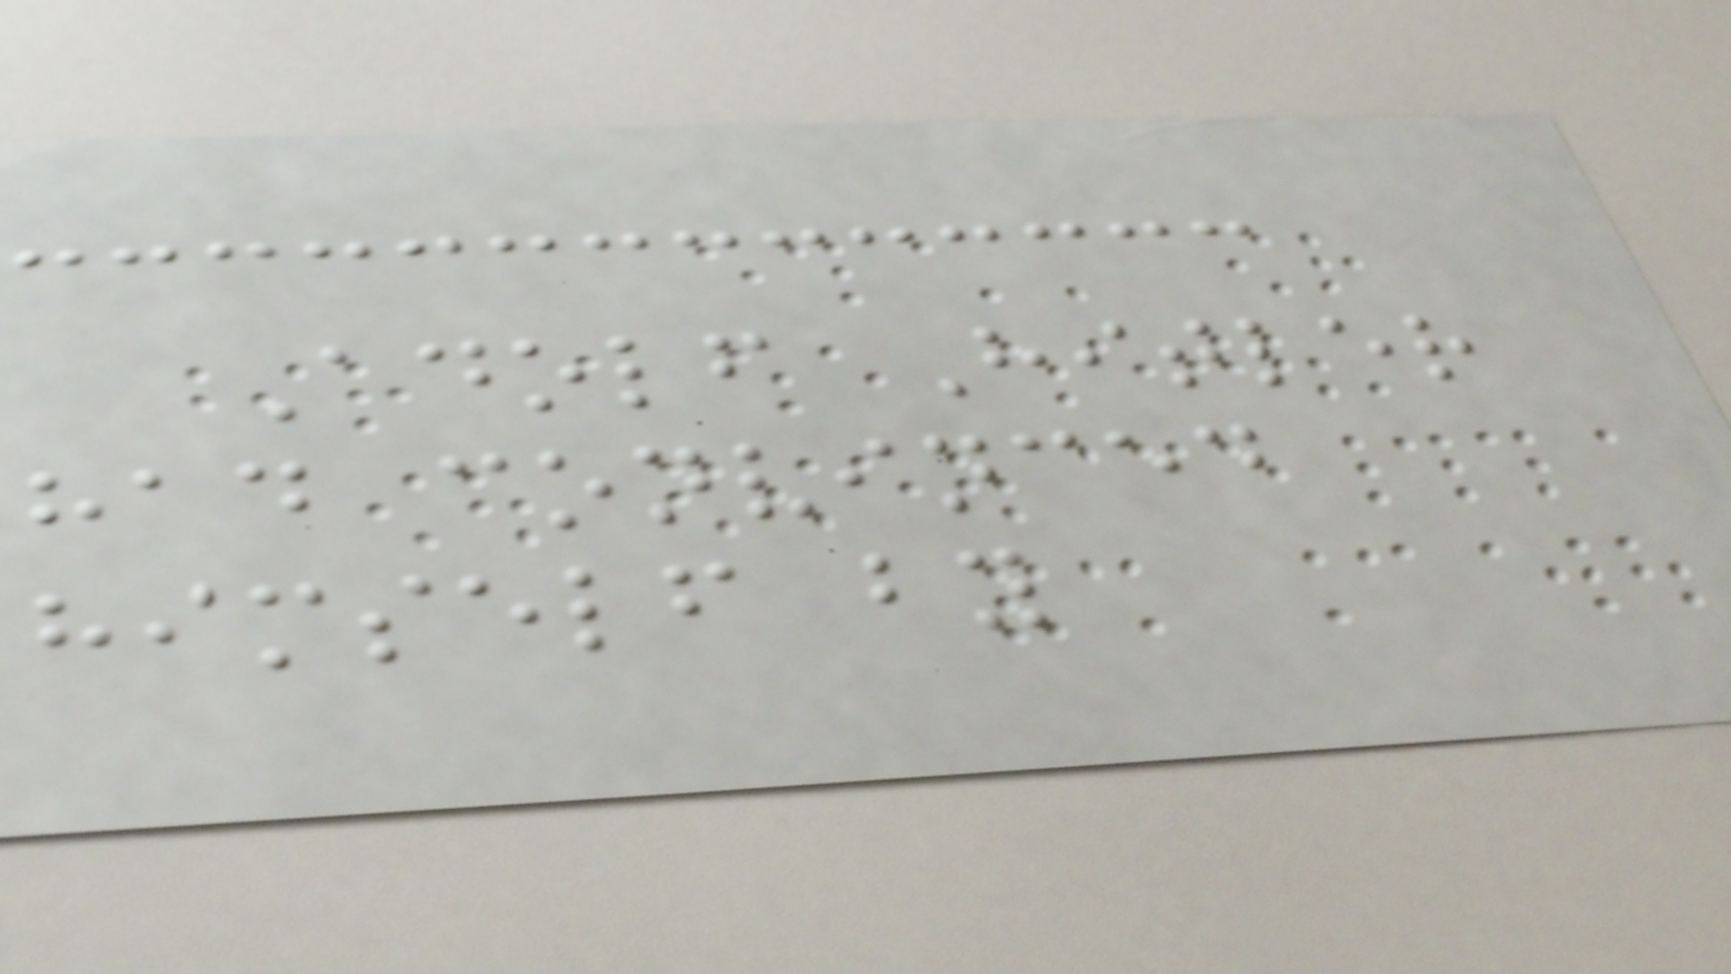Adolf Hitler
had convinced
himself by
